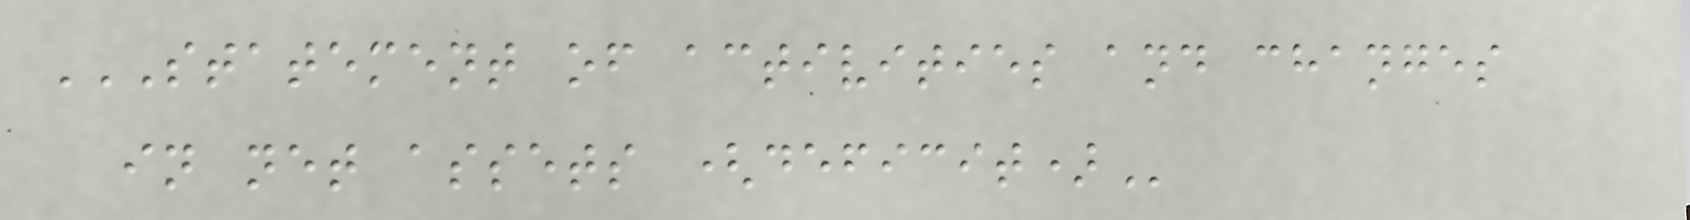STATEMENT OF ACTIVITIES AND CHANGES
IN NET ASSETS (DEFICIT)
